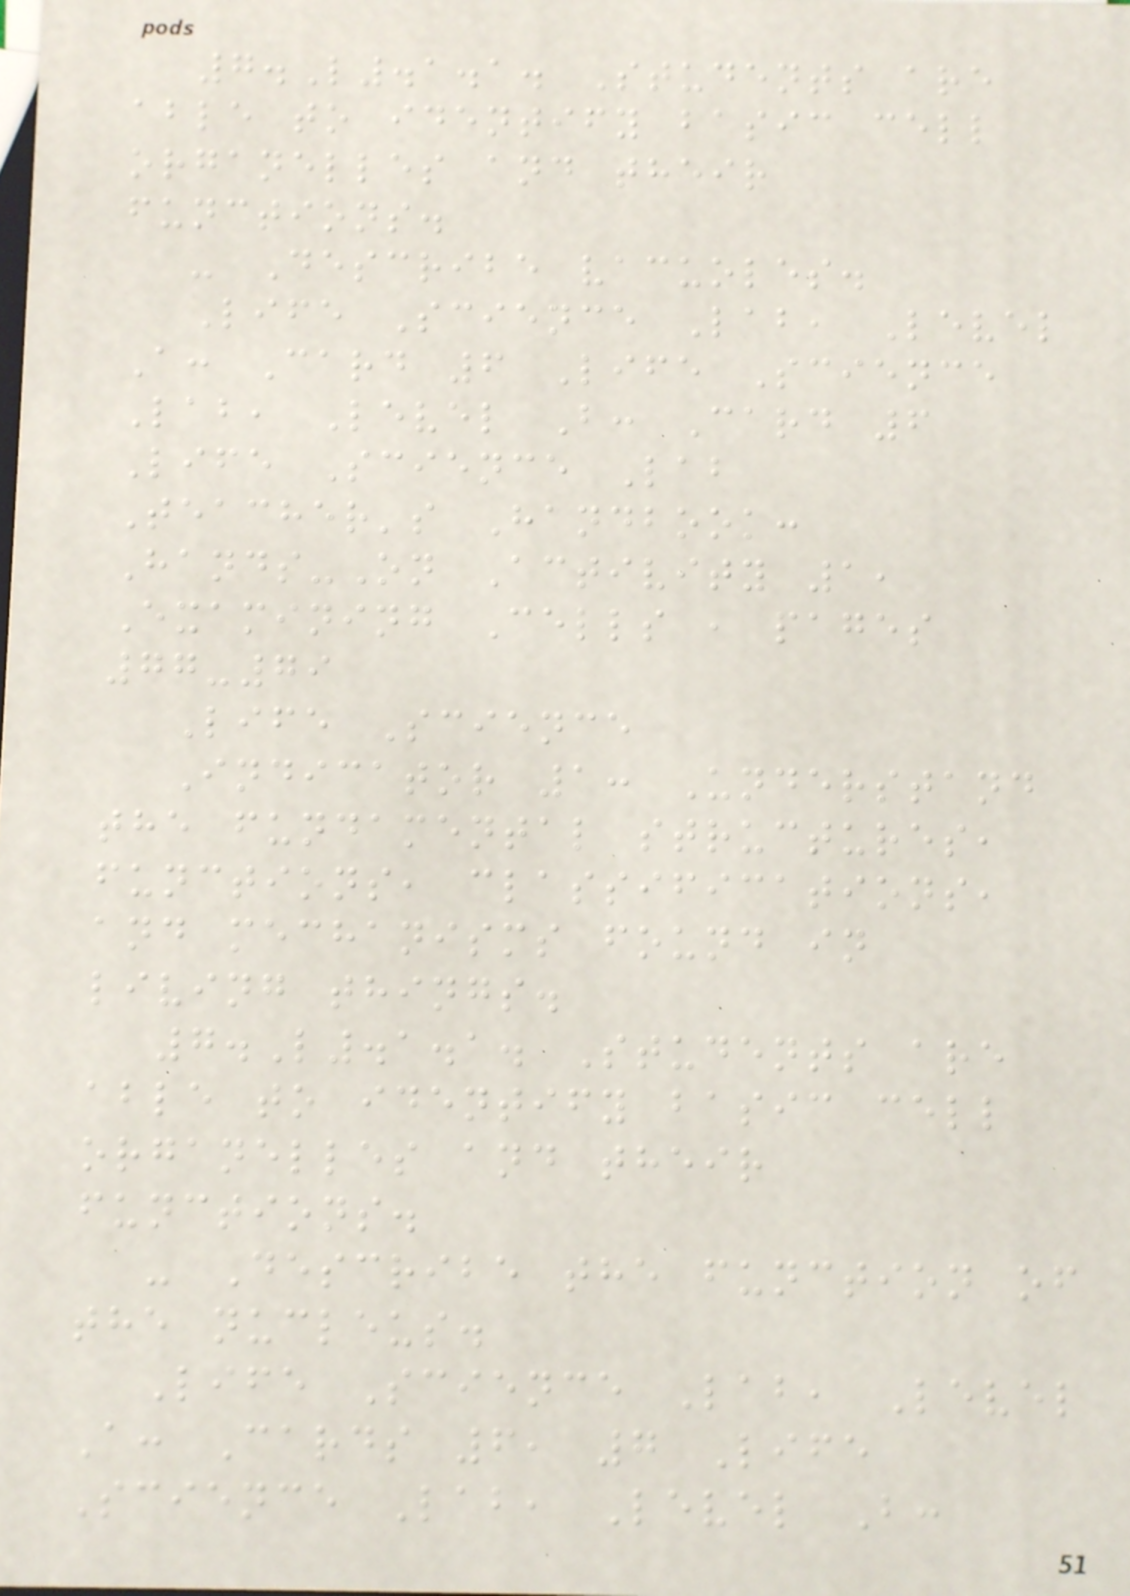7.L.1.1. Students are
able to identify basic cell
organelles and their
functions.
- Describe vacuoles.
Life Science Lab, Level
A: Card 6 Life Science
Lab, Level B: Card 6
Life Science Lab
Teacher's Handbook:
Hands-On Activity 1,
Examining Cells , pages
77-79
Life Science
Indicator 1: Understand
the fundamental structures,
functions, classifications,
and mechanisms found in
living things.
7.L.1.1. Students are
able to identify basic cell
organelles and their
functions.
- Describe the function of
the nucleus.
Life Science Lab, Level
A: Cards 6, 7 Life
Science Lab, Level B:
